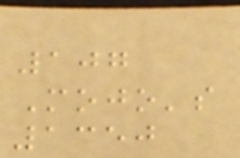107
Mojo's
1350
